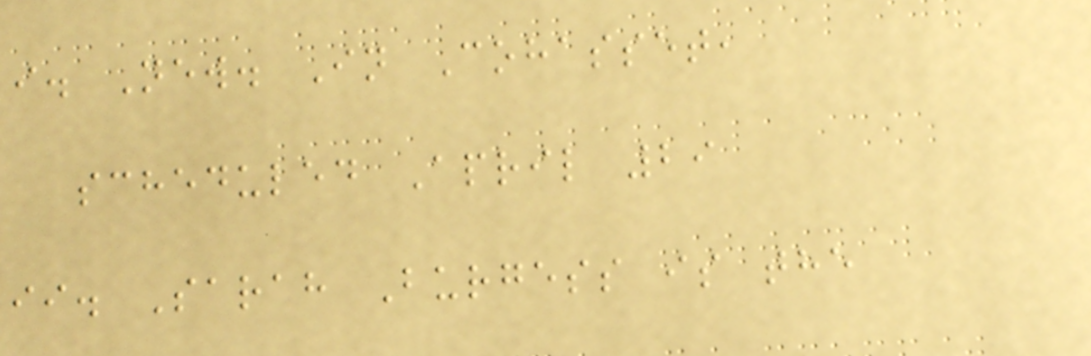i. New. In Cohasset,
scheduled April 29
ii. Sarah Burgess is the
